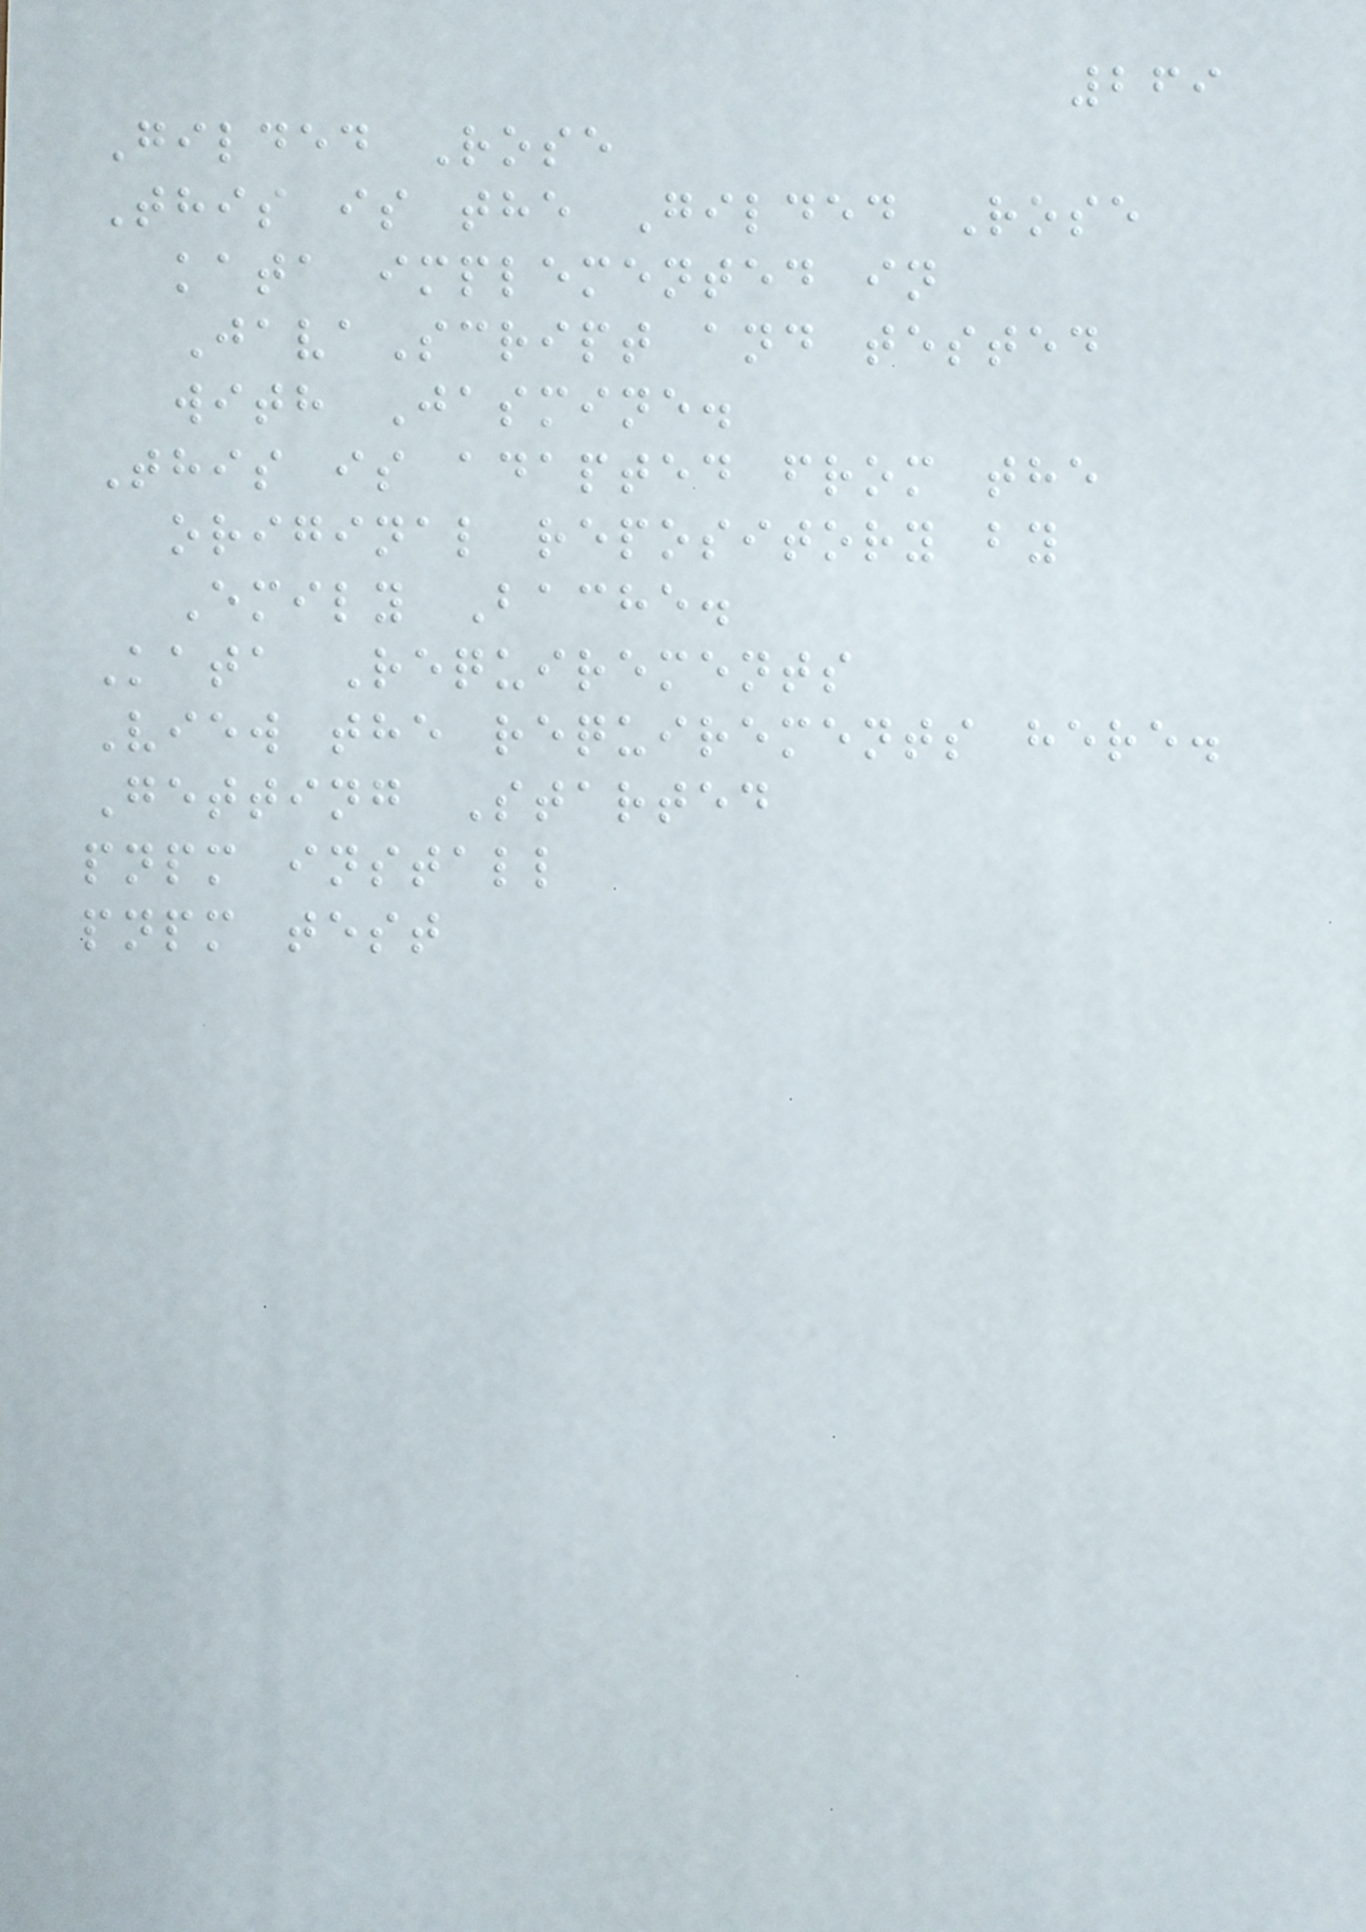269
Gilded Rose
This is the Gilded Rose
kata implemented in
JavaScript and tested
with Jasmine.
This is adapted from the
original repository by
Emily Bache.
Kata Requirements
View the requirements here.
Getting Started
pnpm install
pnpm test
